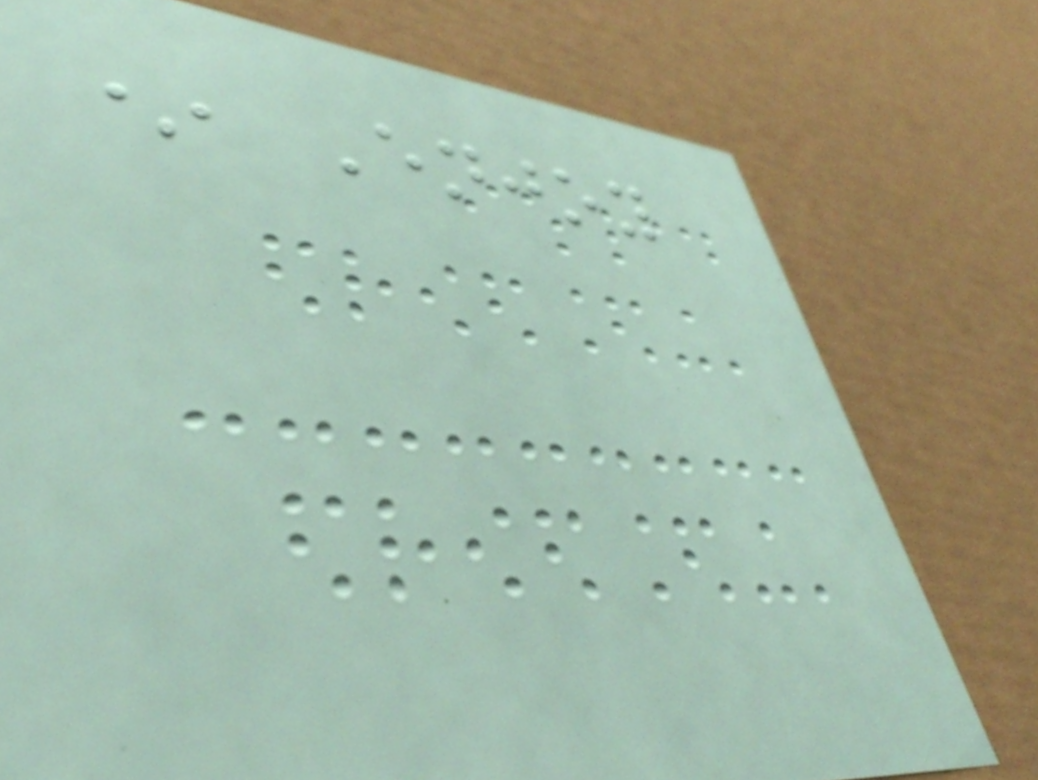* Enjoy
